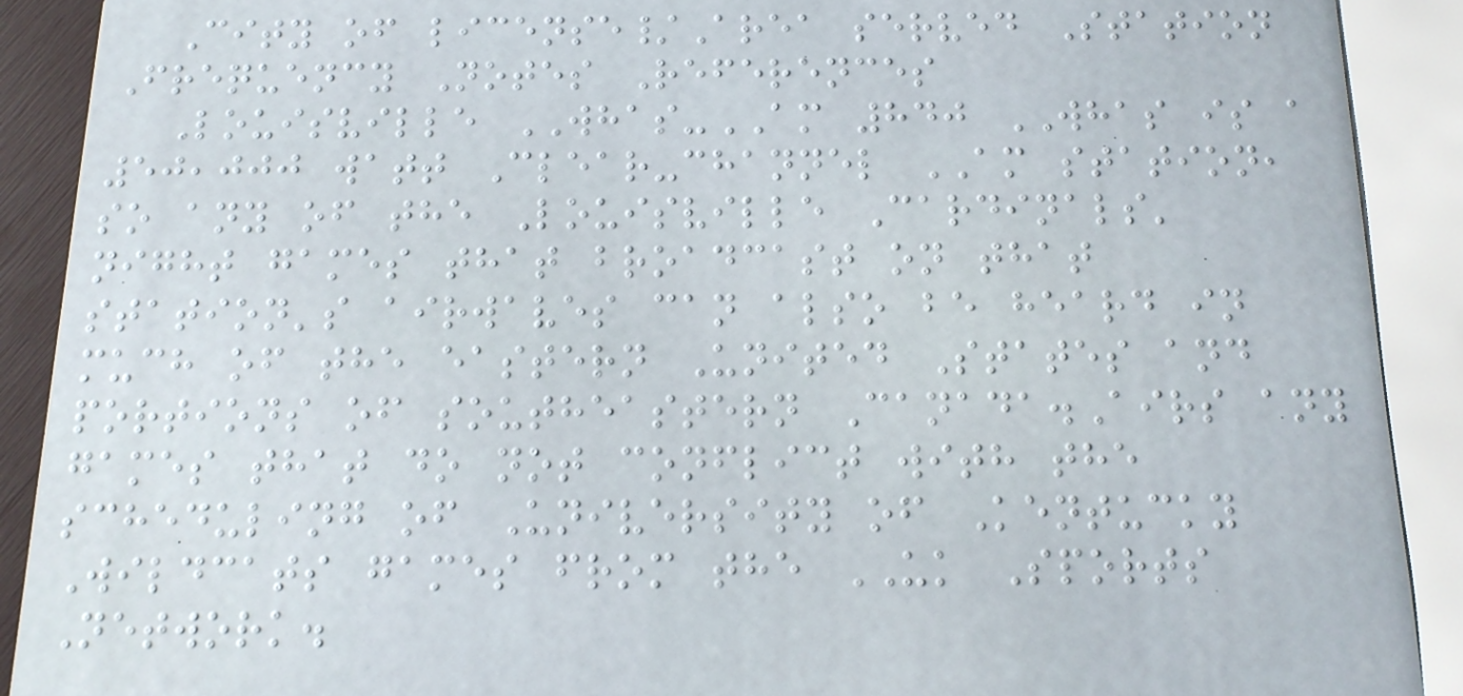City of license/Area served Station
Frequency Notes References
Louisville WHAS-AM 840 WHAS is a
50,000 watt Clear-channel AM station,
so any of the Louisville Cardinals'
night games that broadcast on that
station's airwaves can also be heard in
much of the eastern United States and
portions of southeastern Canada.Airs any
games that do not conflict with the
scheduling of University of Kentucky
Wildcats games from the UK Sports
Network.
